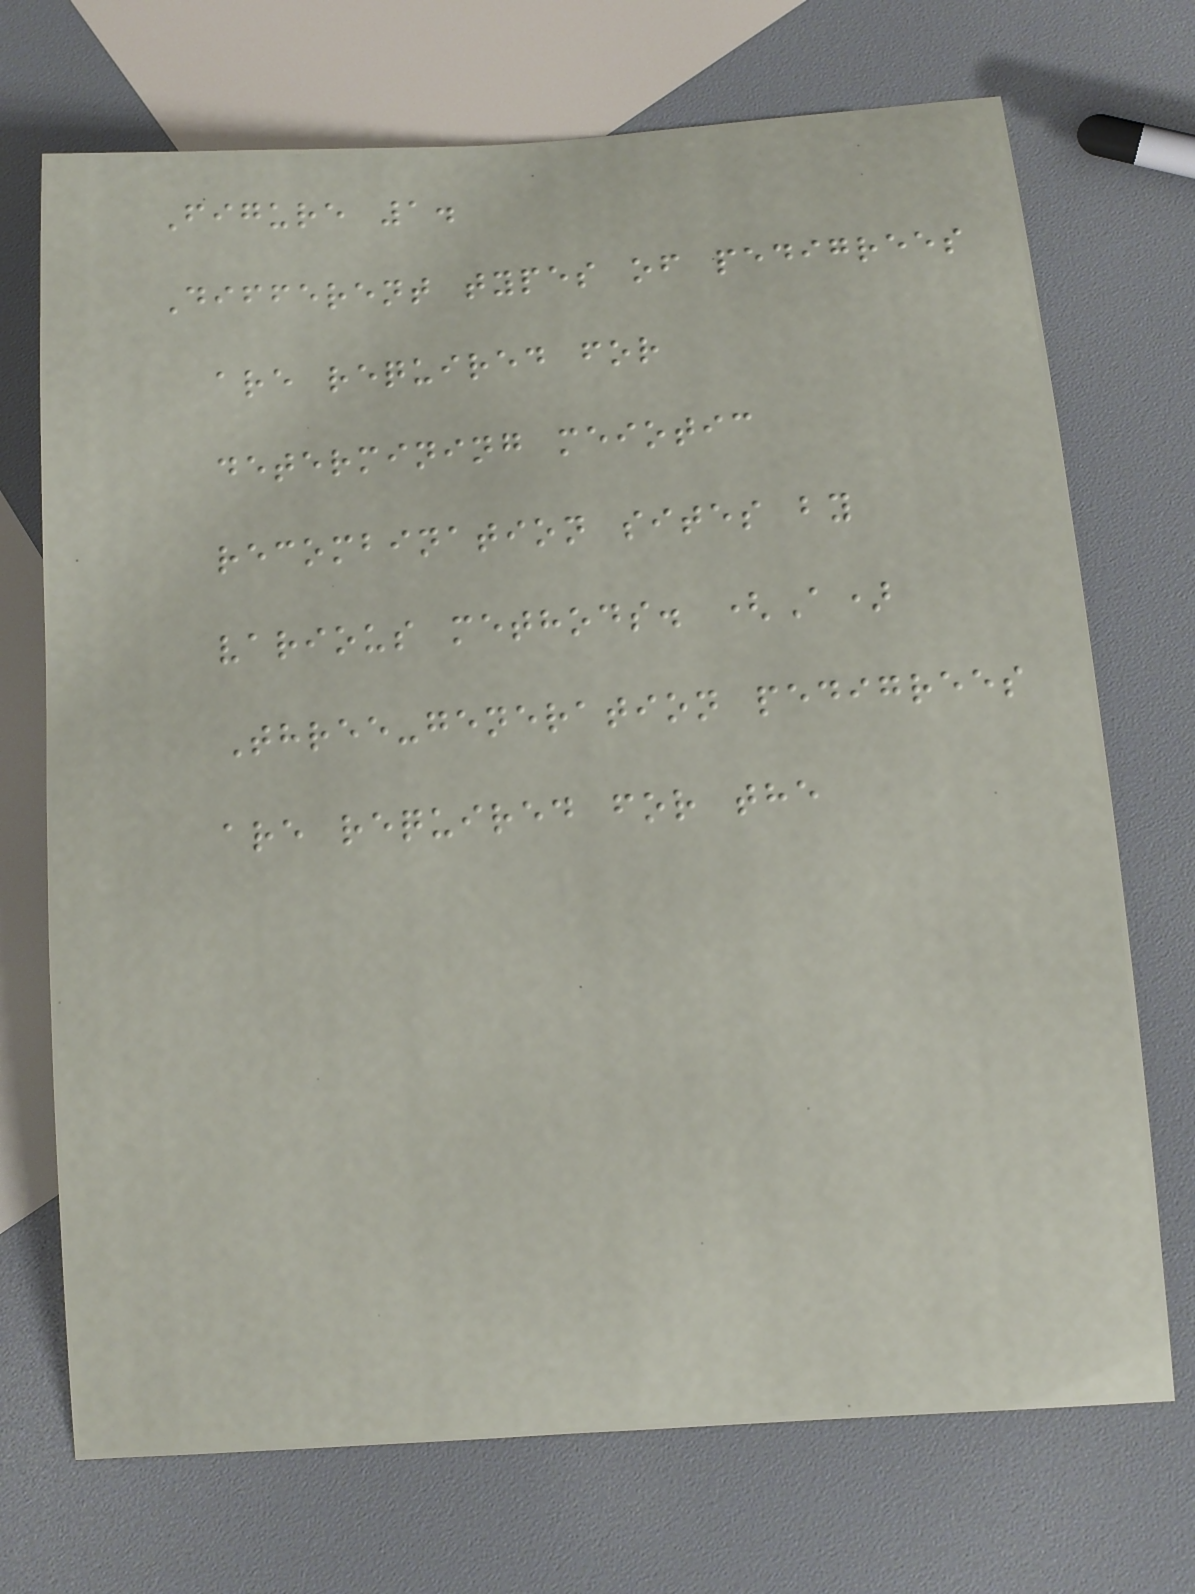Figure 1.
Different types of pedigrees
are required for
determining meiotic
recombination sites by
various methods. (A)
Three-generation pedigrees
are required for the
